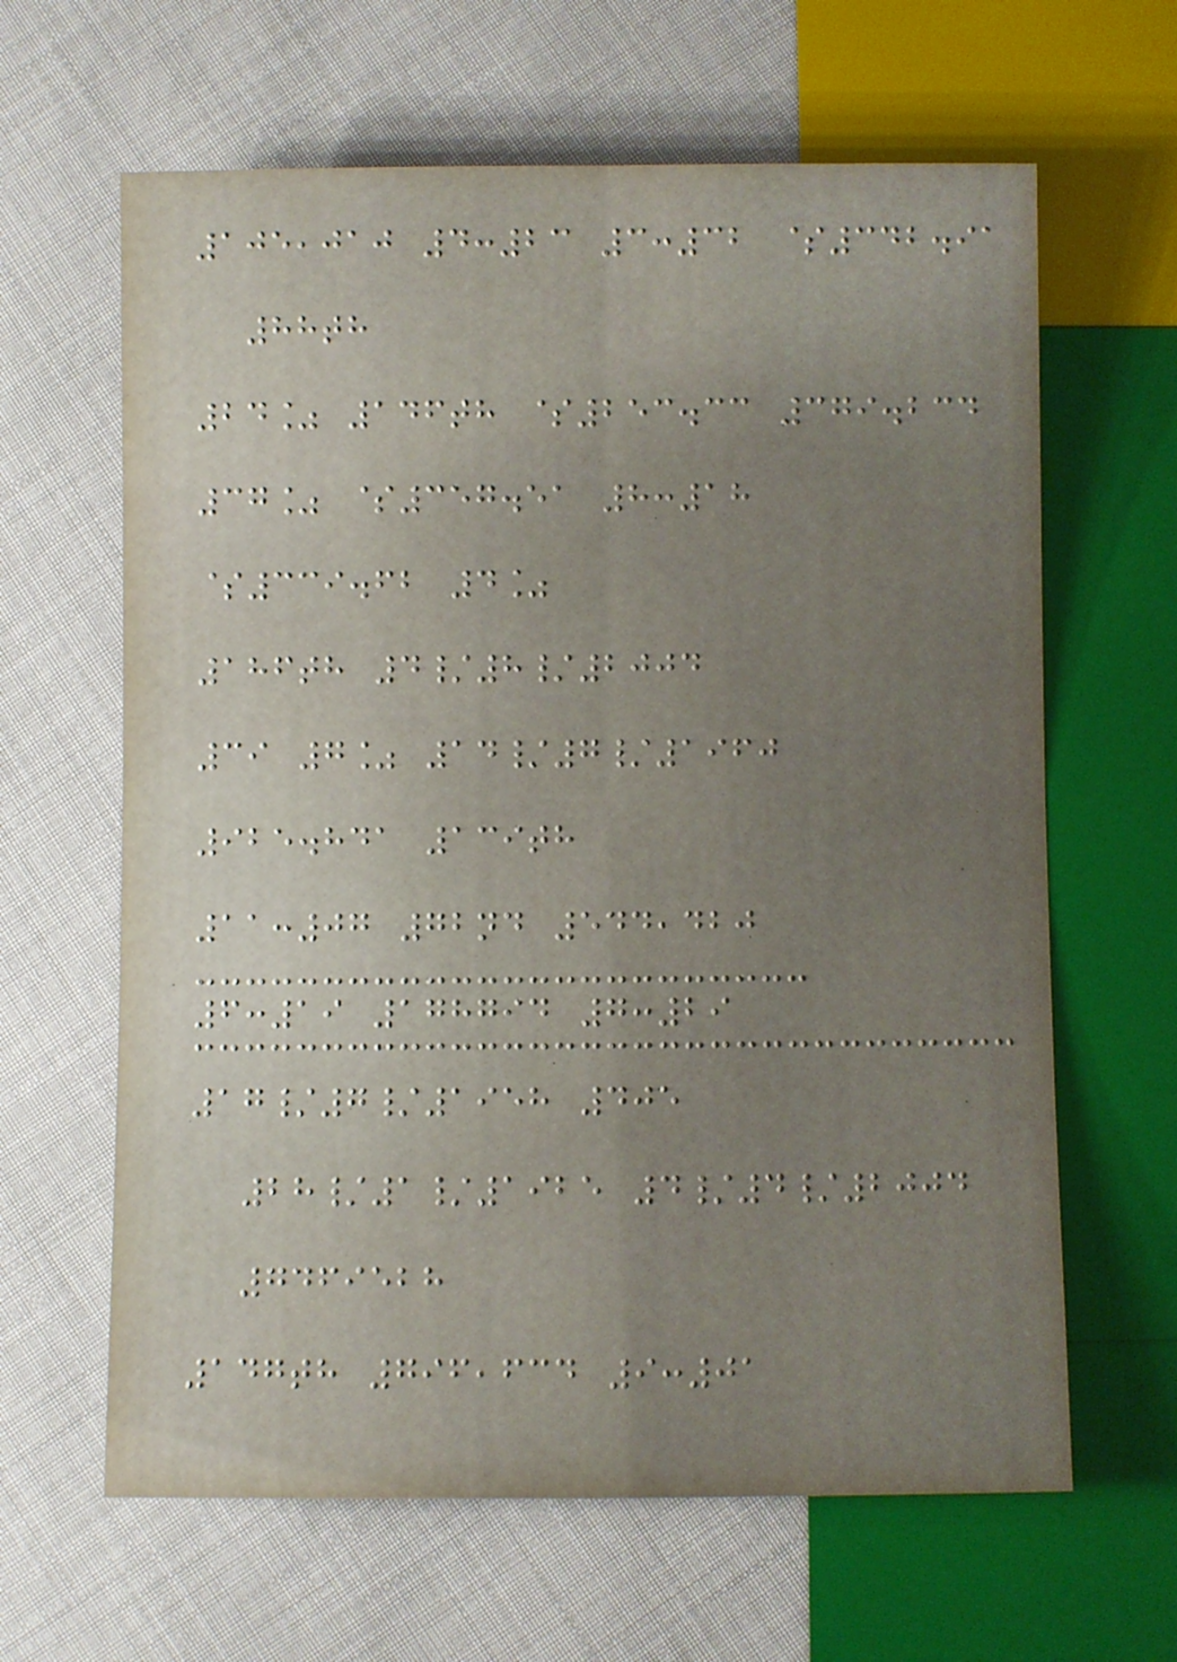105,010 4:23 3:32 $342.91
88th
24% 146th $253.33 379.234
37% $357.51 8:18
$339.62 4%
186th 4/8/2004
39 7% 14/7/1960
925.841 139th
11:07 72nd 544,420
6:19 178794 7:29
17/7/1958 405
28/1/1925 4/4/2004
7469528
147th 796,634 9:01
